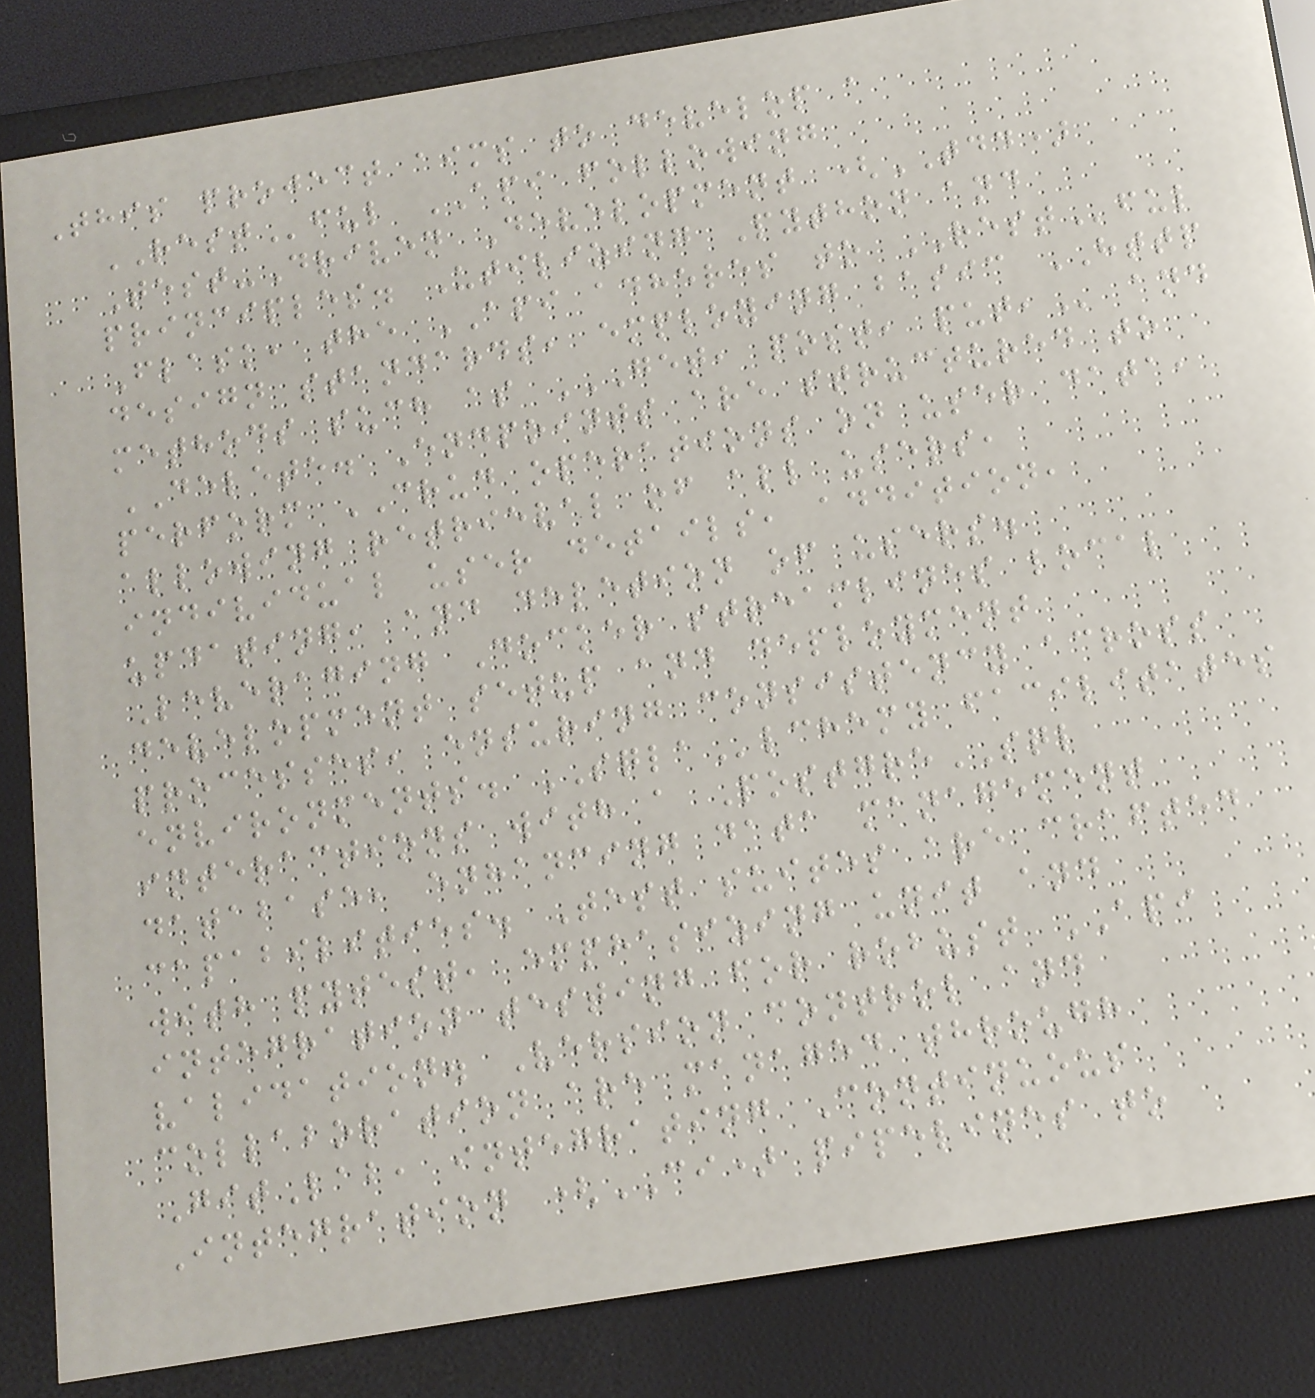This project aims to develop a
RESTful API following
Test-Driven Development (TDD)
principles. Utilizing Python and
Flask, the API adheres to RESTful
design standards, employing basic HTTP
methods such as GET, POST, PUT, and
DELETE. Endpoints are structured to
perform CRUD operations on user data,
allowing retrieval of all users,
individual user details, addition,
updating, and deletion of users.
Leveraging Docker streamlines local
development setup and deployment
processes, ensuring consistency across
environments. SQLAlchemy facilitates
interactions with a PostgreSQL
database, enhancing data management
capabilities. Test suites are crafted
with pytest, emphasizing unit and
integration testing for robust API
validation. Version control and
collaboration are managed through
GitLab, integrating Continuous
Integration (CI) pipelines to
